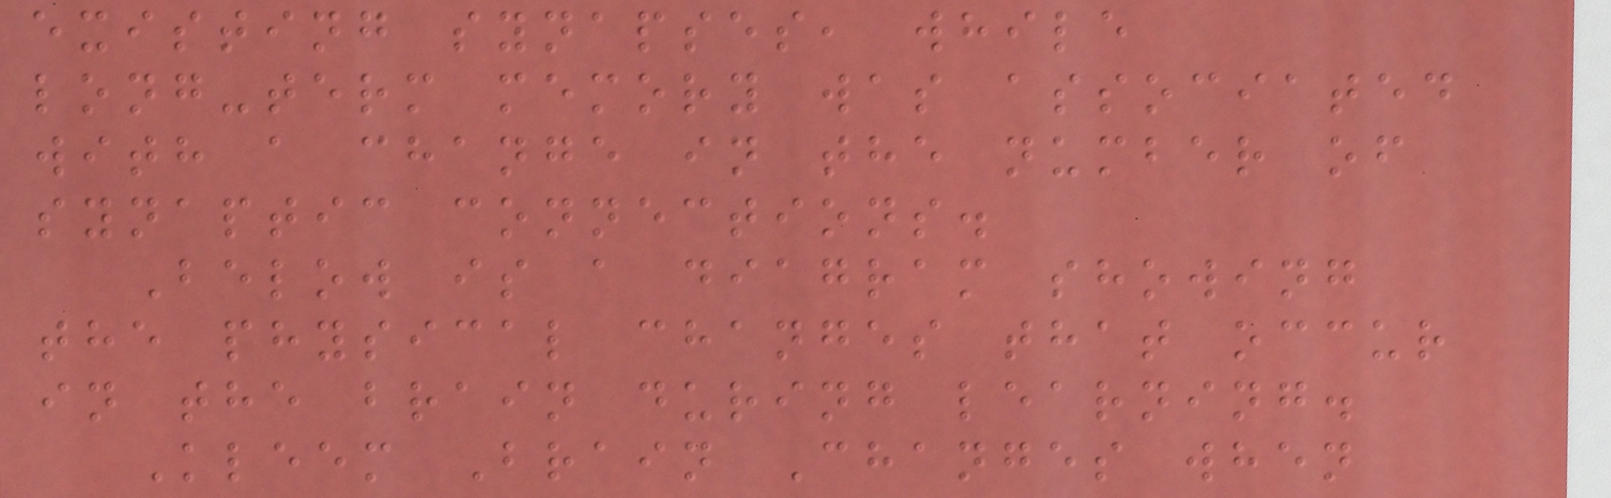existing synapses, while
long-term memory was associated
with a change in the number of
synaptic connections.
Below is a diagram showing
the physical changes that occur
in the brain during learning.
Kleem Brain Changes when
